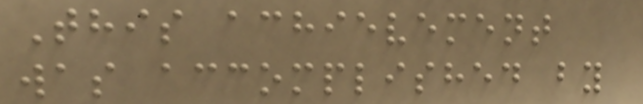This achievement
was accomplished by
